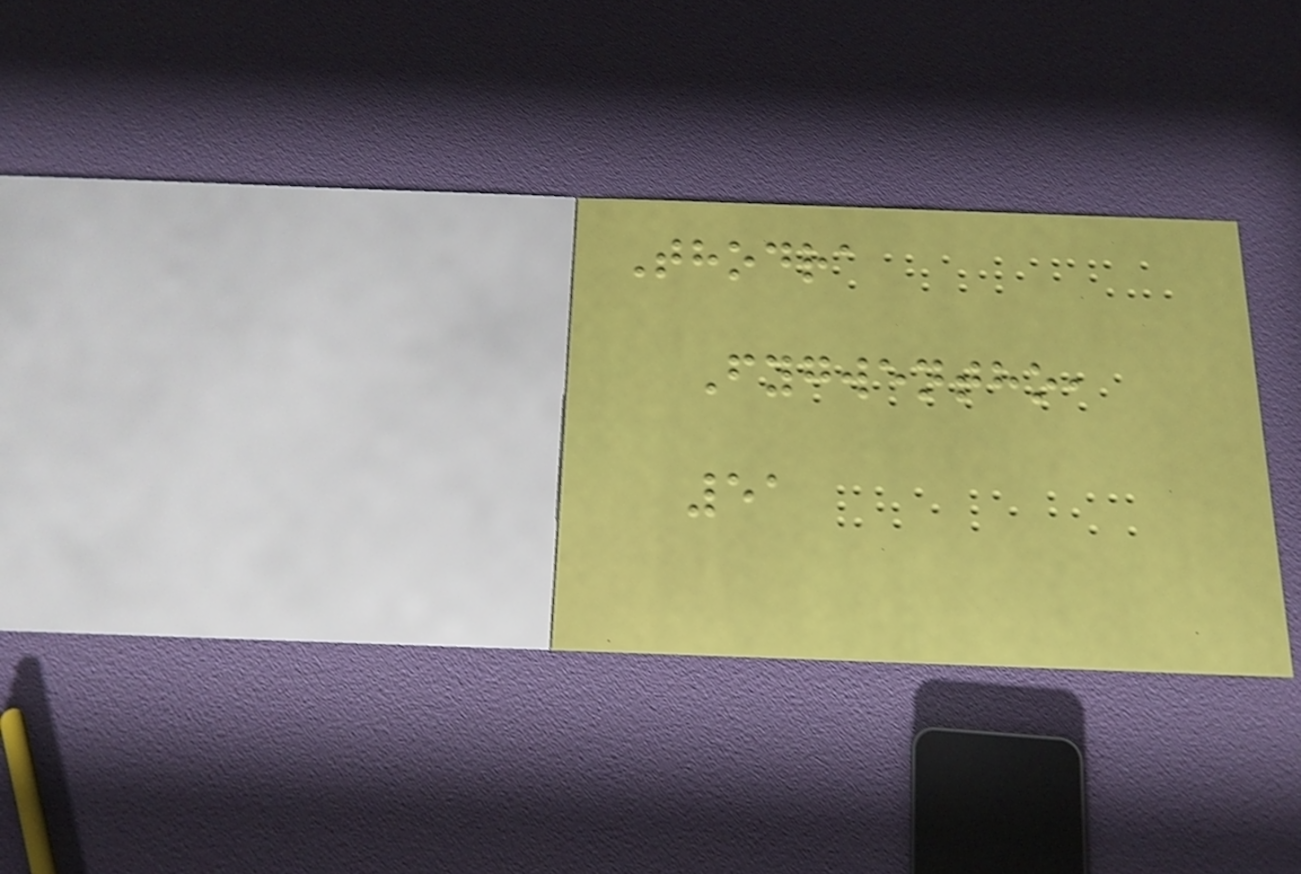Thodra
Fygwentho,
51
